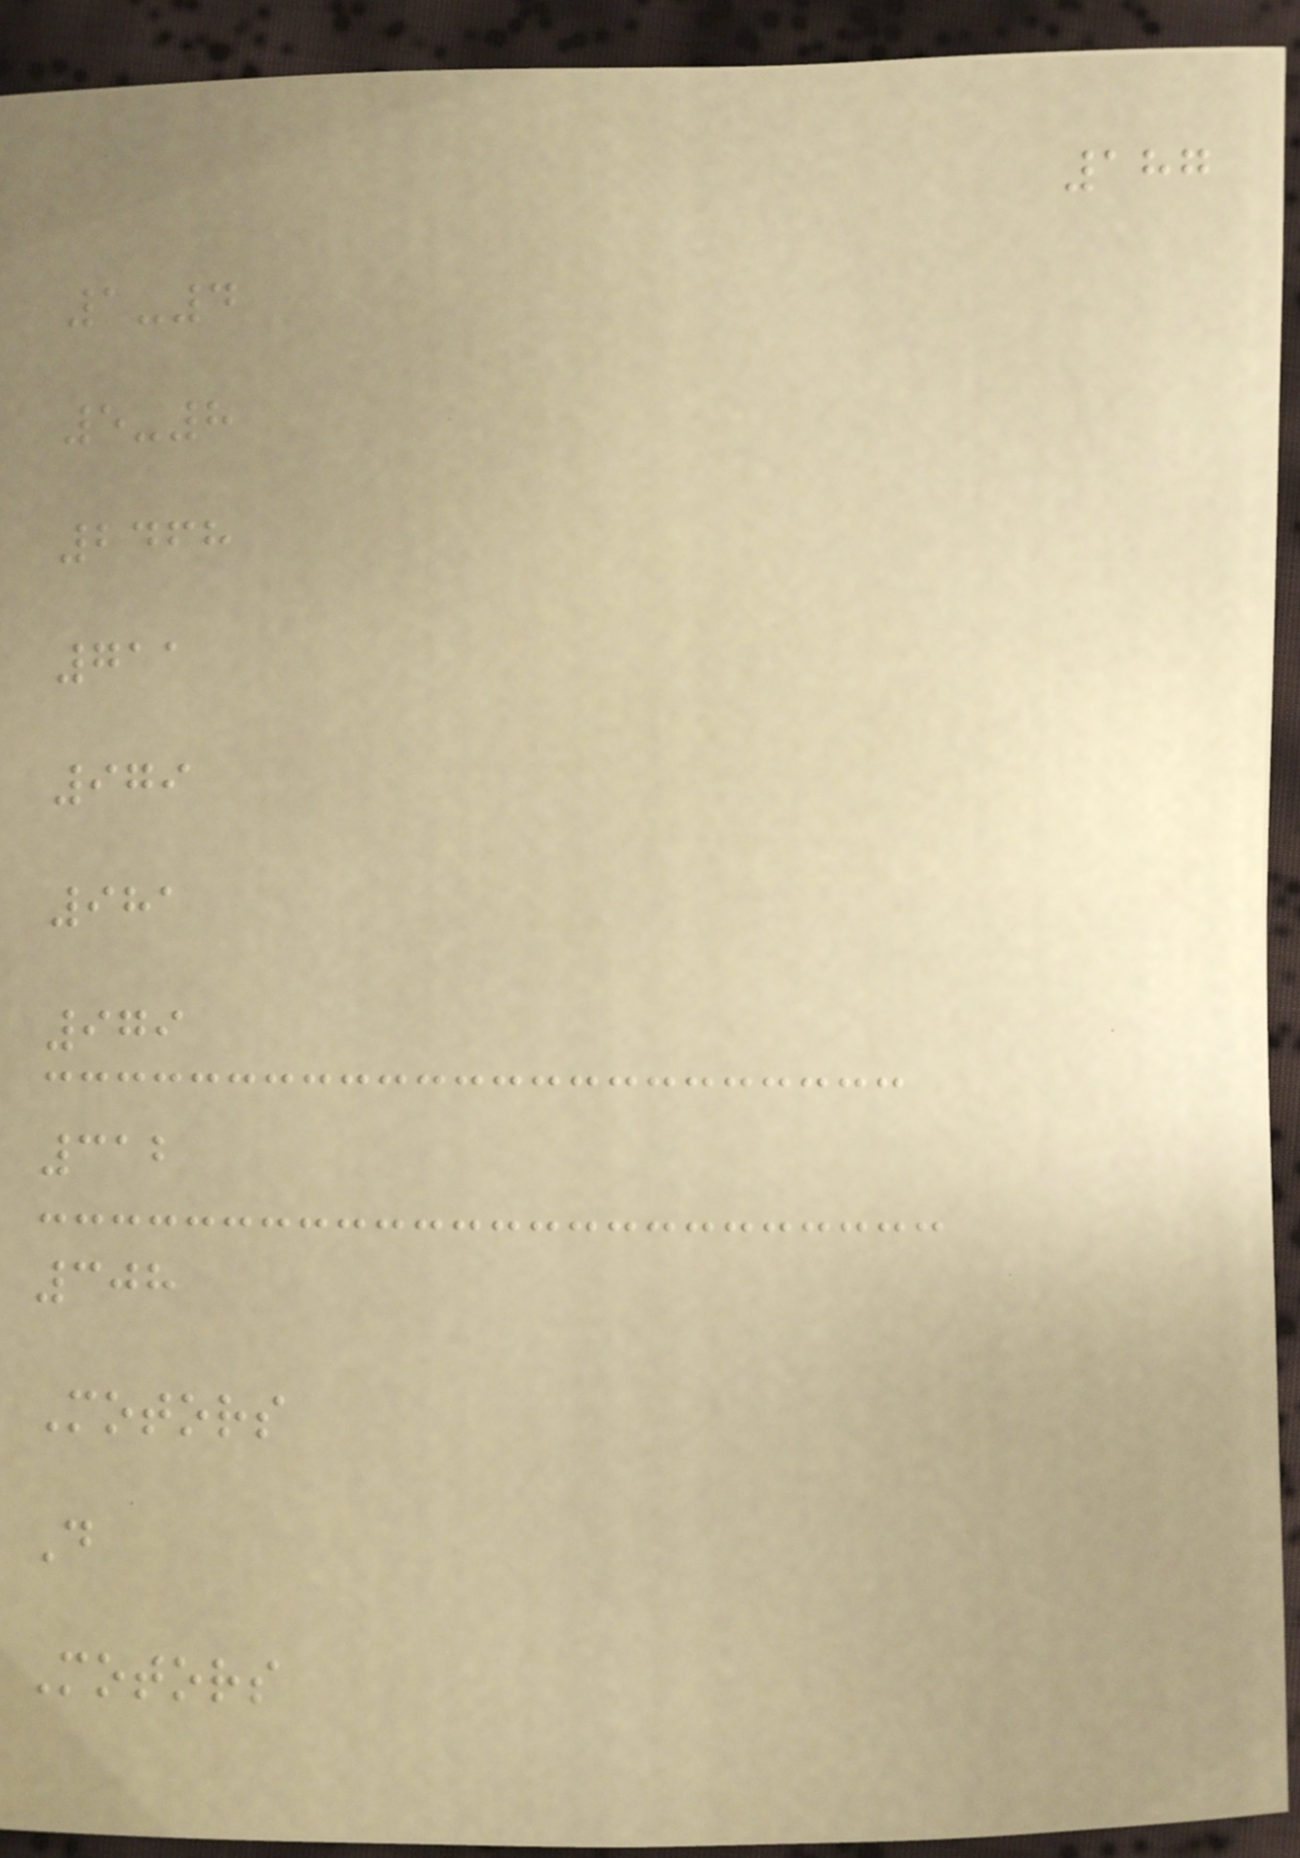187
1-4
5-8
2468
711
979
981
979
312
308
Motors
D
Motors
